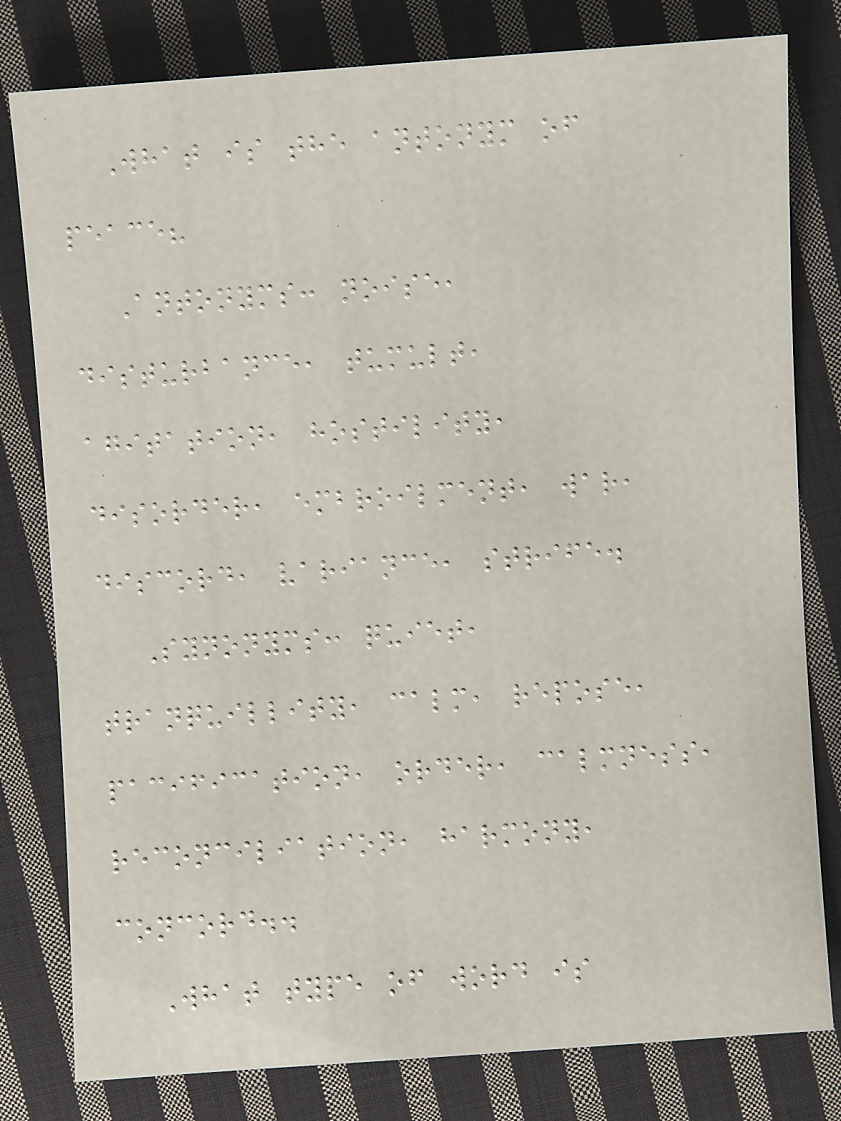What is the antonym of
peace?
Antonyms: noise,
disturbance, tumult,
agitation, hostility,
disorder, embroilment, war,
discord, variance, strife.
Synonyms: quiet,
tranquillity, calm, repose,
pacification, order, calmness,
reconciliation, harmony,
concord..
What type of word is
